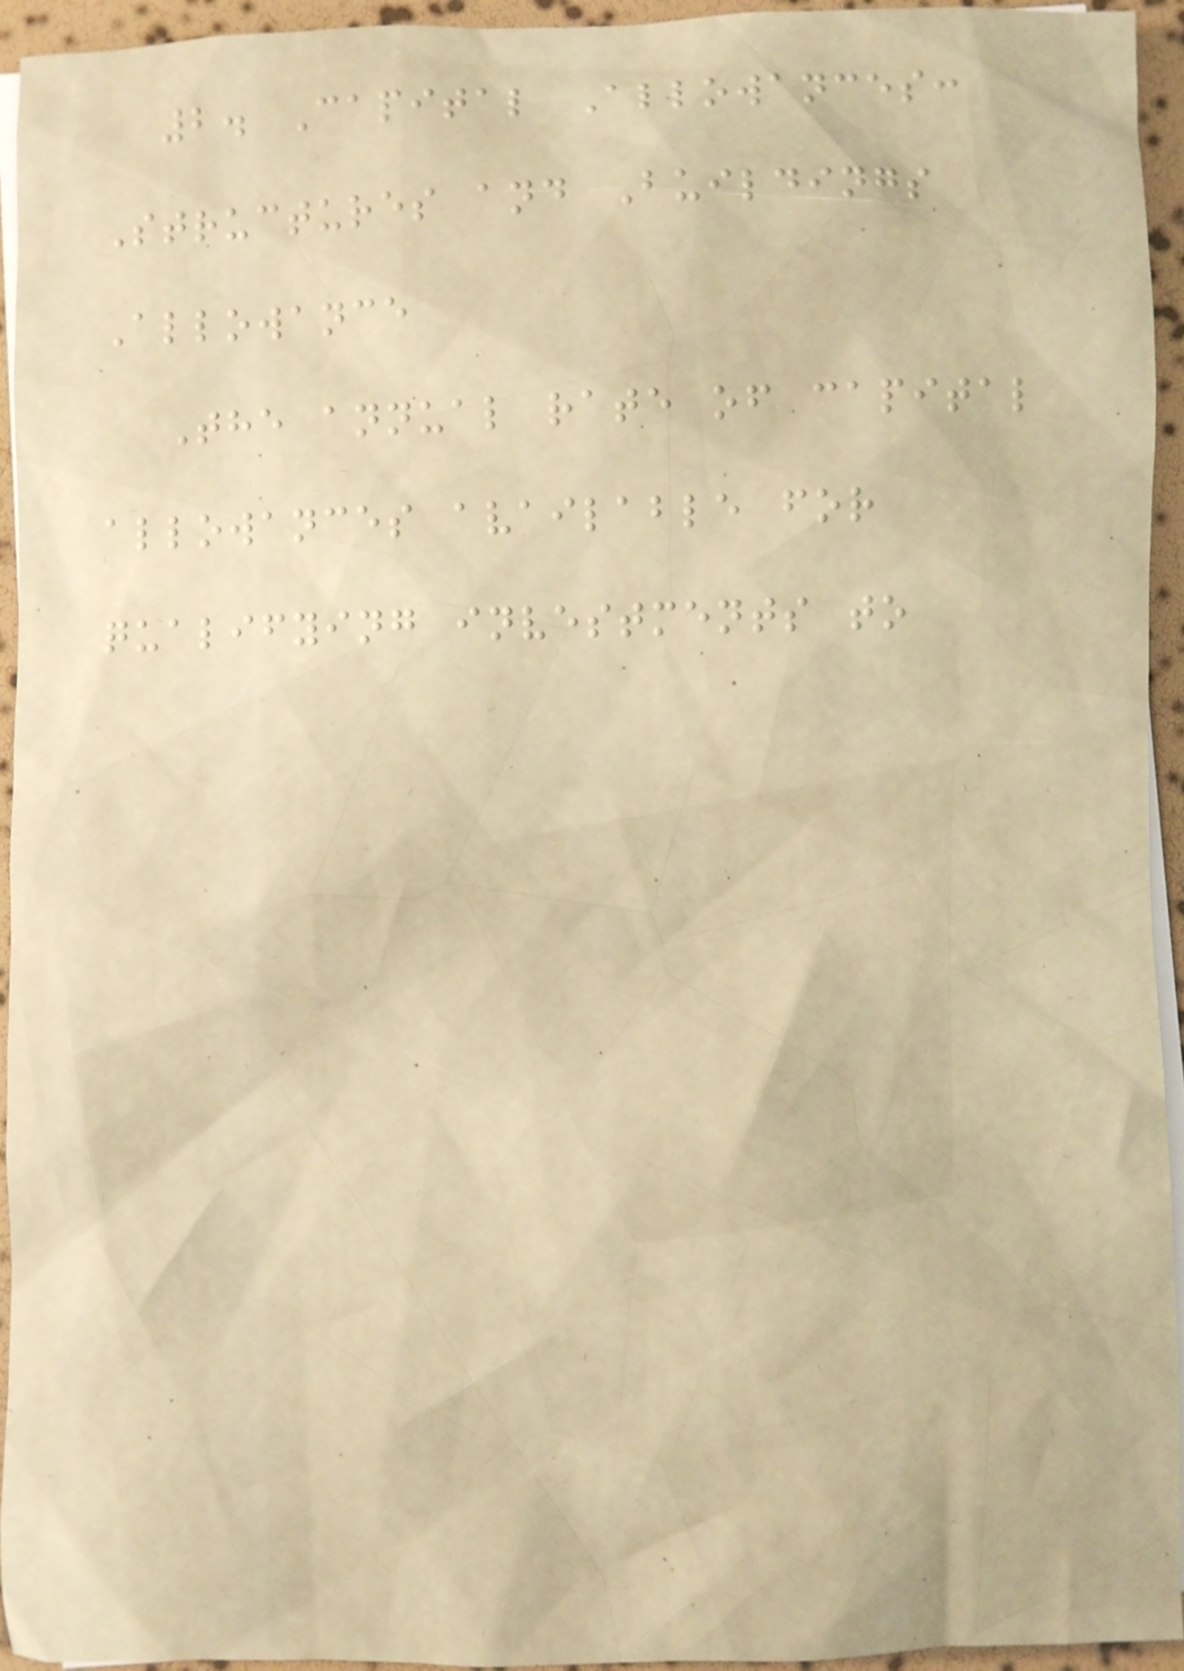2. Capital Allowances:
Structures and Buildings
Allowance
The annual rate of capital
allowances available for
qualifying investments to
